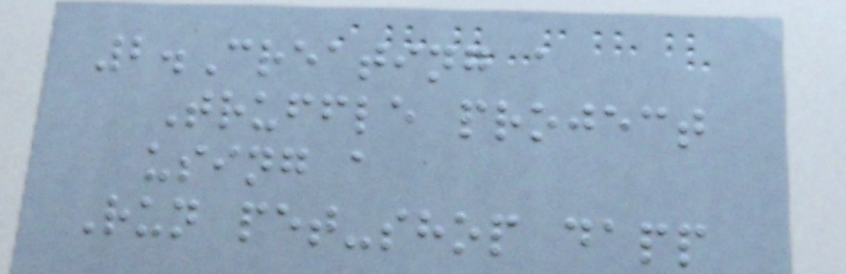2.Creating a
Truffle project
using a
Run pet-shop dapp
